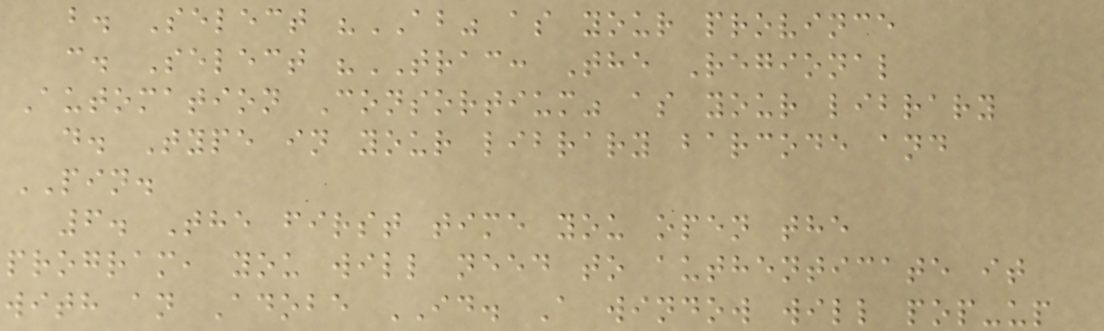b. Select "AB" as your province
c. Select "TRAC: The Regional
Automation Consortium" as your library
d. Type in your library barcode and
PIN.
6. The first time you open the
program, you will need to authenticate it
with an Adobe ID. A window will pop-up
